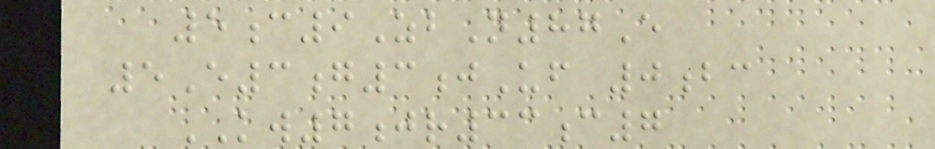5c9ZbN87E
5E3g3jUf 0bc
KW7jr33c7
